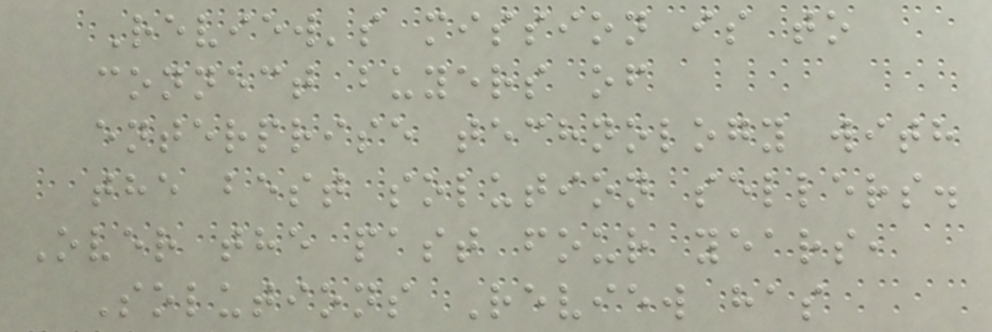Review's mission is to
connect buyers of
enterprise technology with
the best solution sellers.
Over the past four years,
Solutions Review has
